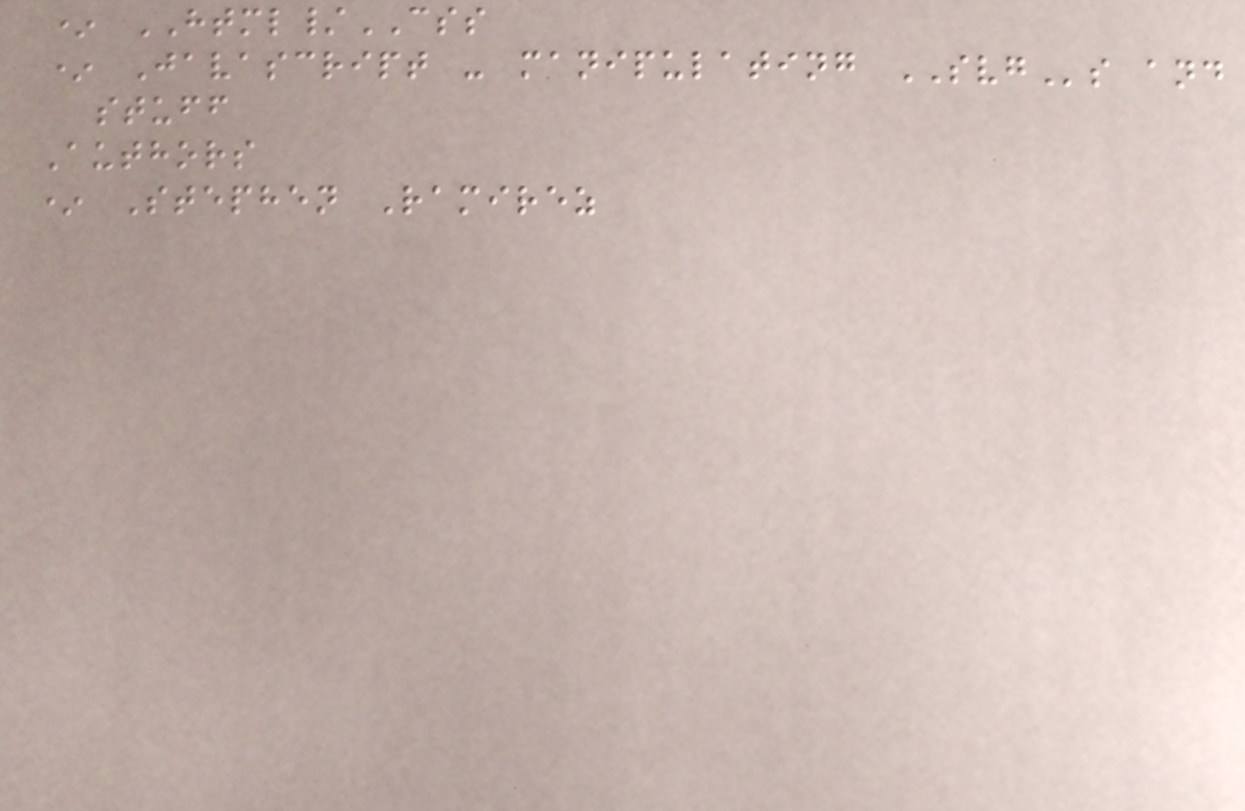* HTML/CSS
* Javascript - manipulating SVGs and
stuff
Authors
* Stephen Ramirez
